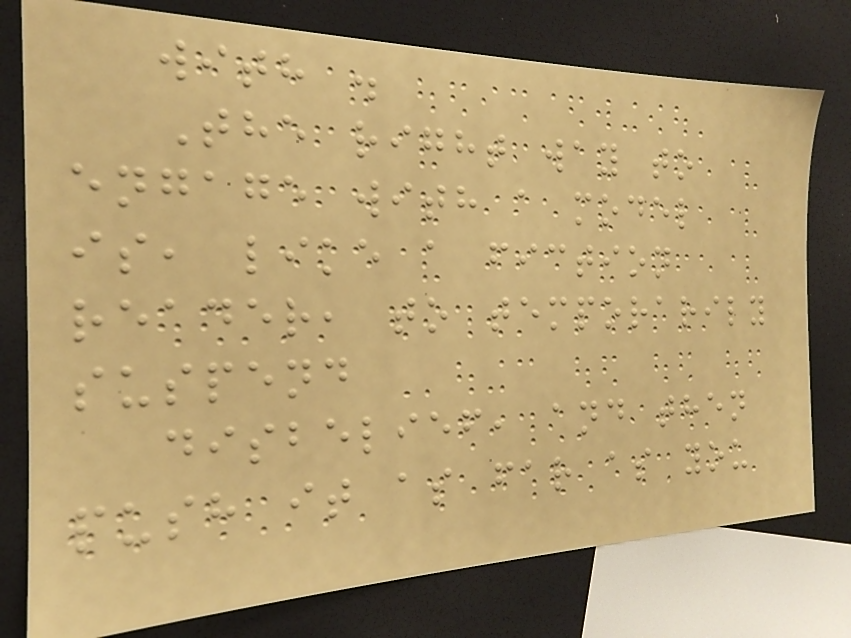with .
The right way to
engage with a model
is, like a fiction
reader, to temporarily
suspend
disbelief, and then
push it as far as you
